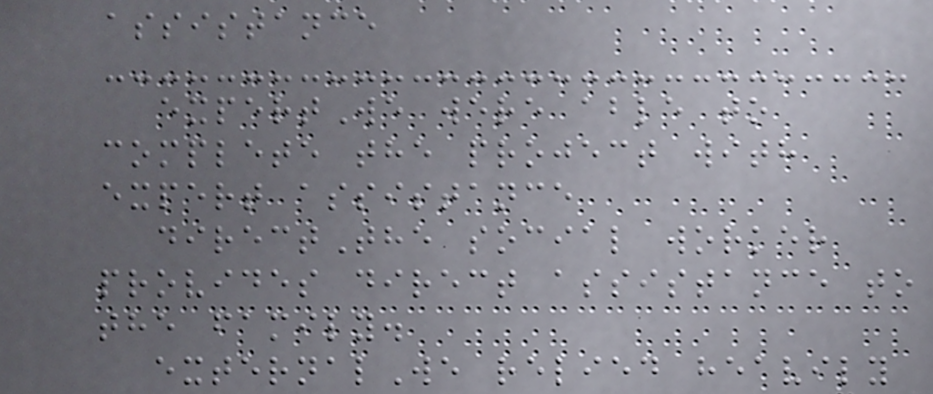assistance
expertWe were able to
complete the project with
expert assistance
directThe social worker
provides direct assistance to
the family.
externalWe relied heavily
